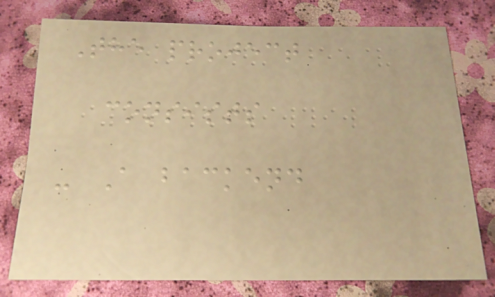The project
consists
- A backend
